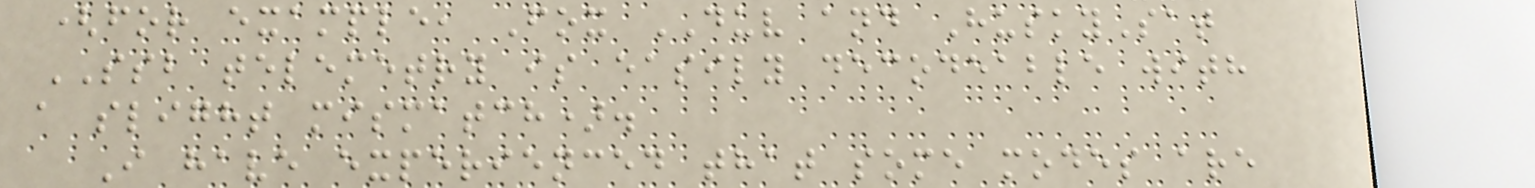(for example, Fox DUV and HuskySat
SSB telemetry is easily decodeable with
a slight mismatch).
I have experienced that some modes are
